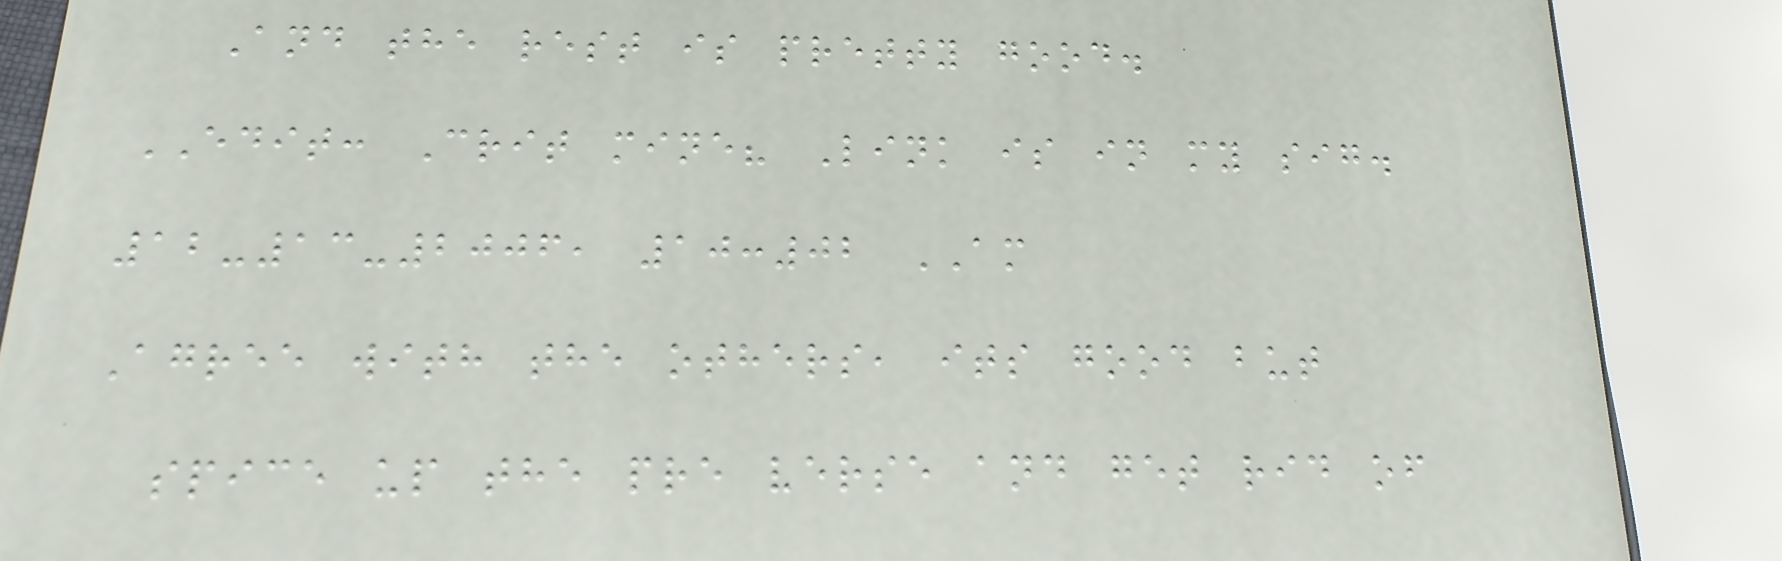And the rest is pretty good.
EDIT: Crit mine? Link is in my sig.
12-13-2006, 10:02 AM
Agree with the others, its good but
spice up the pre verse and get rid of
